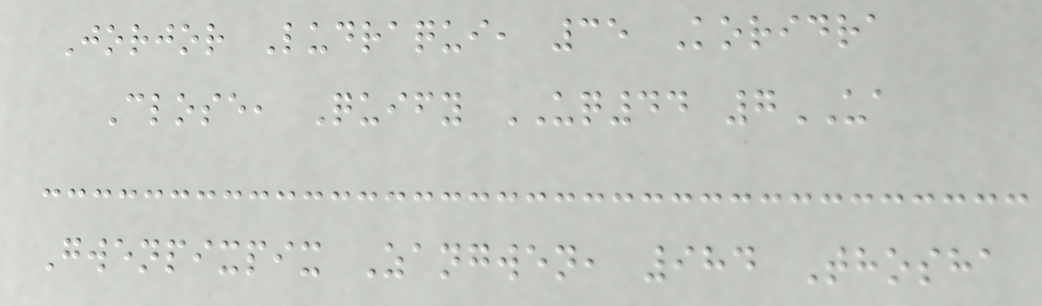Jorjor Ludraqui, 35 Koridra
Close, Quify UQ44 7UA
Gwenpixpix Zangwen, 984 Thosha
